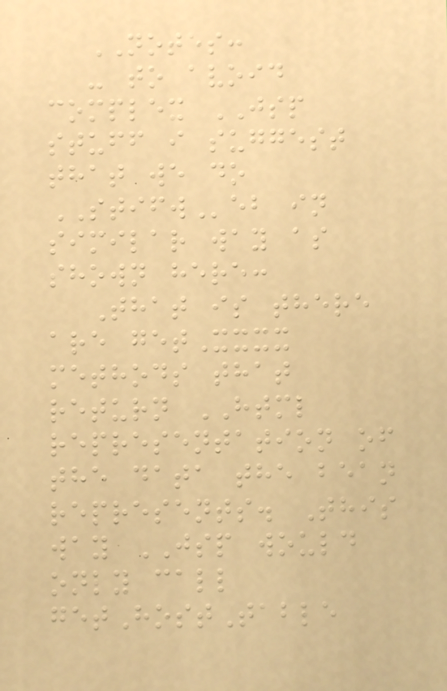NOTES:
- to avoid
complex JSP
stuff i suggest
that we do
STIFWeb in
similar way as
shown here:
That is there
are getXxxx
methods that
return HTML
representation of
the data the bean
represents. This
way JSP would
only call
getHostTable
